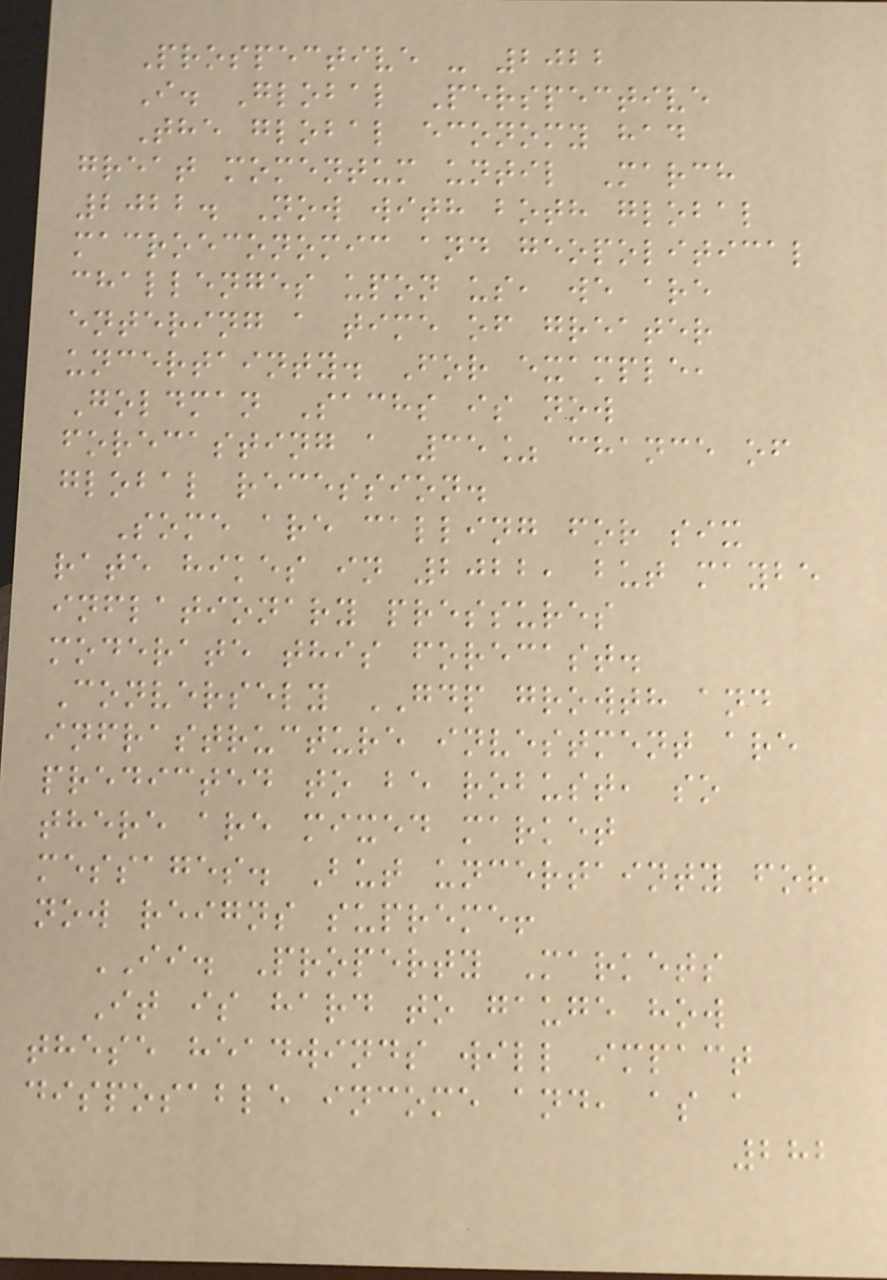Prospective - 2022
I. Global Perspective
The global economy had
great momentum until March
2022. Now with both global
macroeconomic and geopolitical
challenges upon us, we are
entering a time of greater
uncertainty. For example,
Goldman Sachs is now
forecasting a 35% chance of
global recession.
Some are calling for six
rate hikes in 2022, but maybe
inflationary pressures
moderate this forecast.
Conversely GDP growth and
infrastructure investment are
predicted to be robust, so
there are mixed market
messages. But uncertainty for
now reigns supreme!
II. Property Markets
It is hard to gauge how
these headwinds will impact
disposable income and, as a
282
